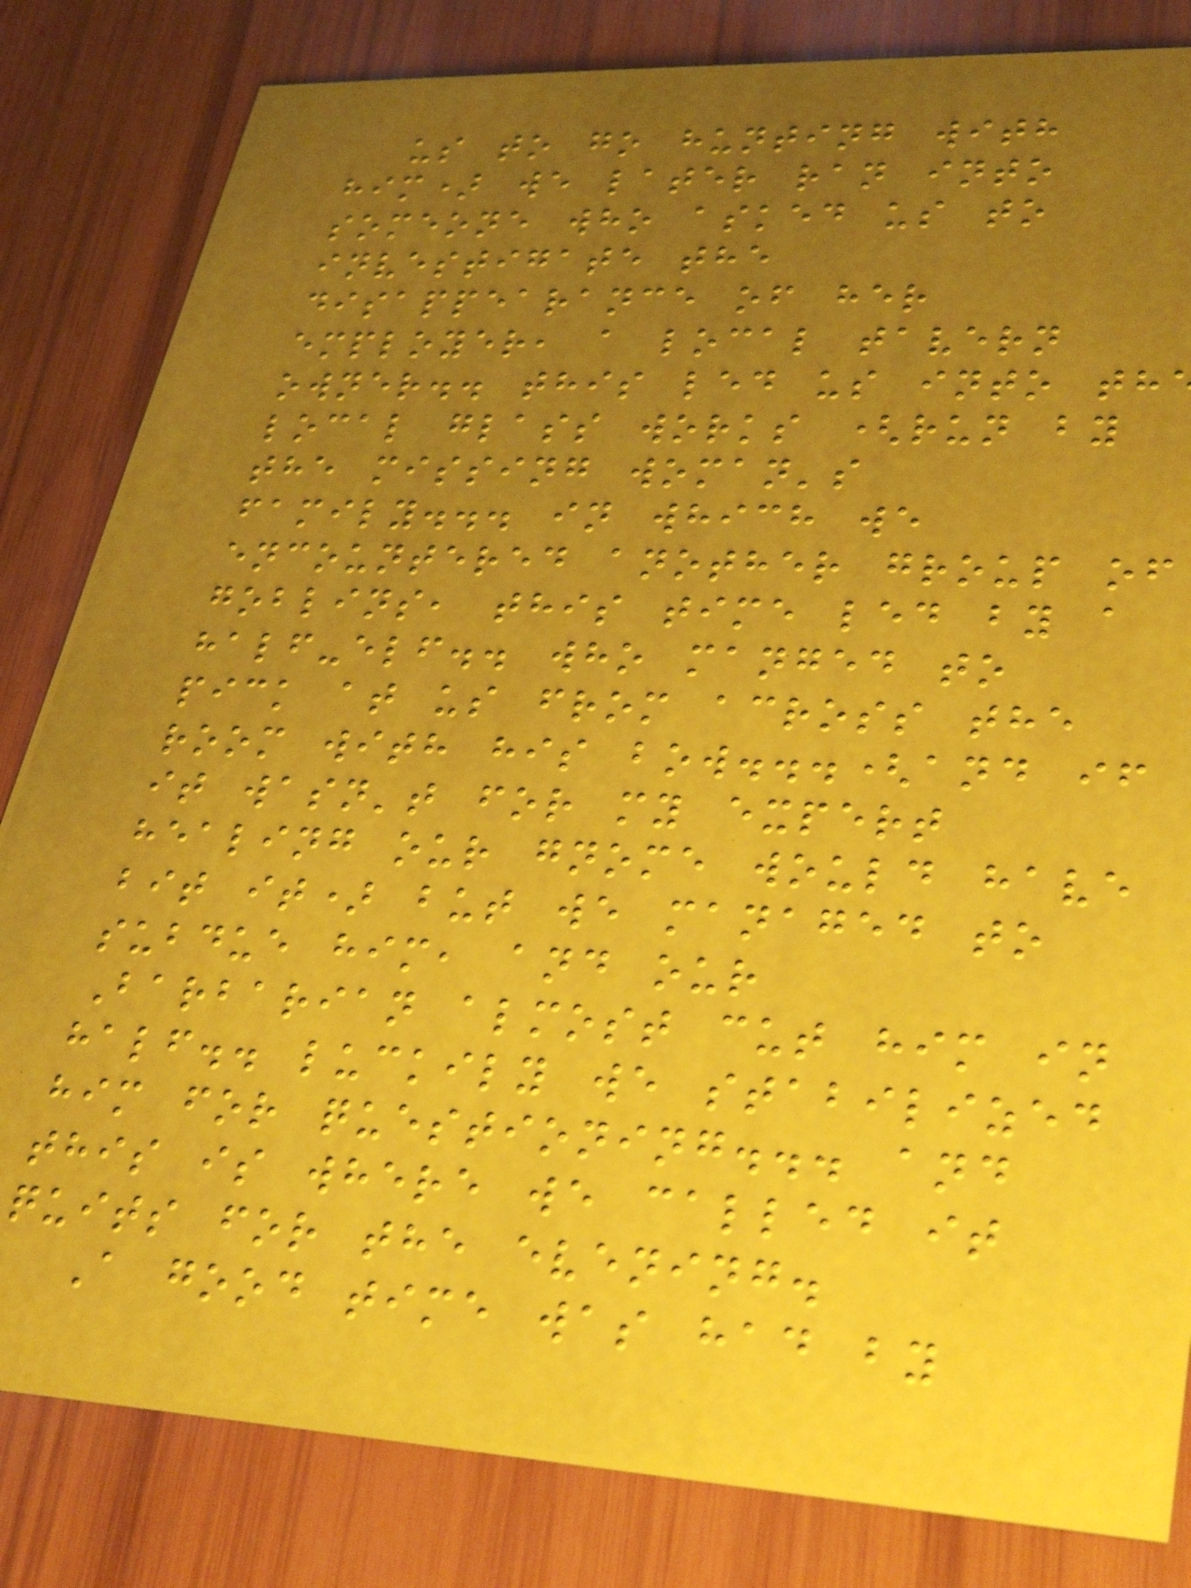us to go hunting with
him) we later ran into
someone who asked us to
investigate the
disappearance of her
employer, a local tavern
owner.. this led us into th
local glass works (run by
the missing woman's
family... in which we
encountered another group of
goblins, this time led by a
half-elf.. who manged to
pick at us from across the
room with his bow...(and if
it wasn't for my expert
healing our gnome would have
bit it) but we managed to
subdue him, and our
Barbarian almost cut him in
half.. luckily we stabilized
him for questioning... and
this is where we called it
quits for the evening.
A good time was had by
